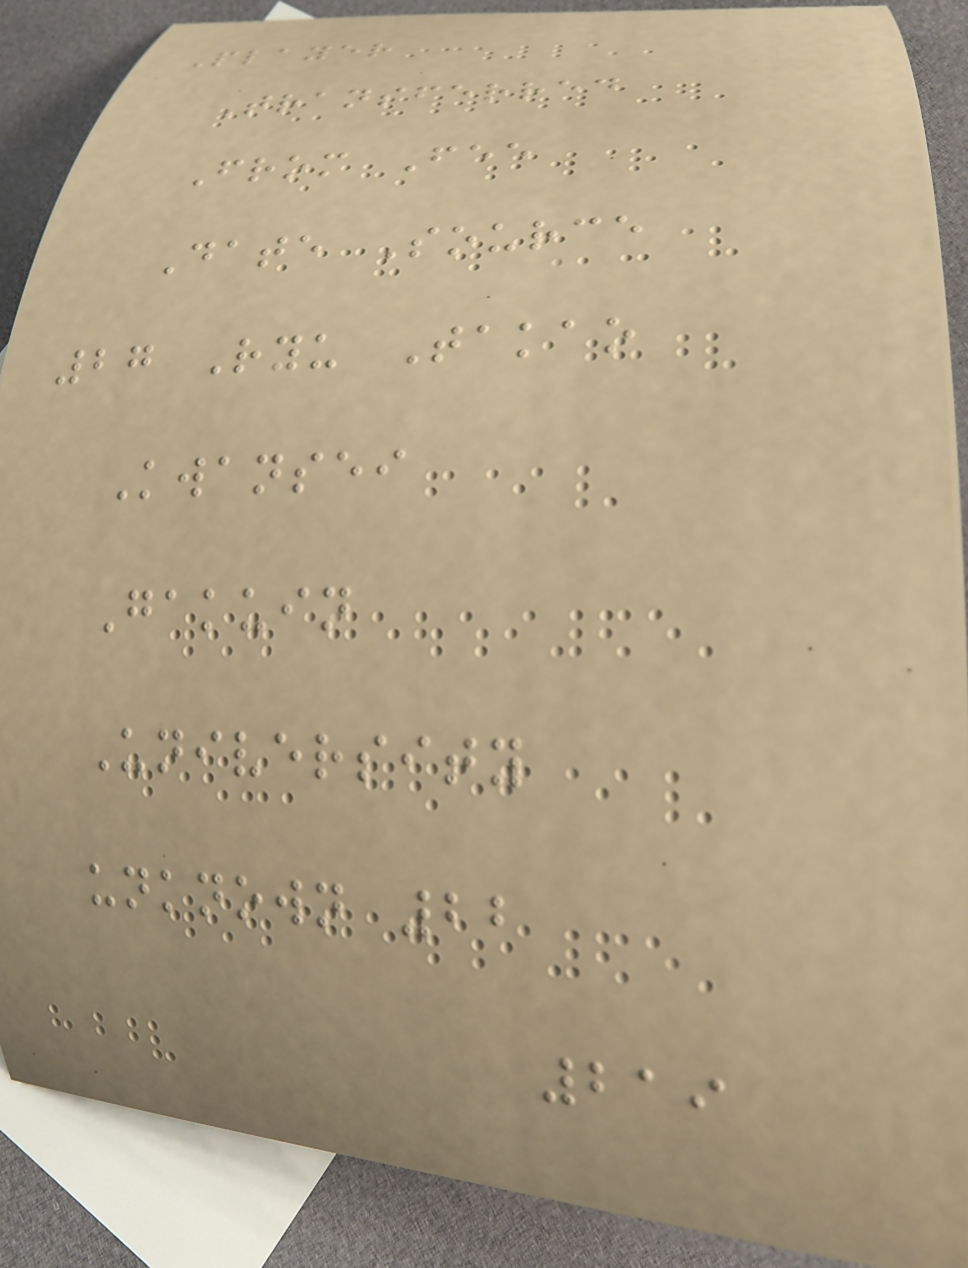Player
Transferred
From Fee
Date Source
27 Ryu Takao
Kwansei
Gakuin
University
unknown 22
219
